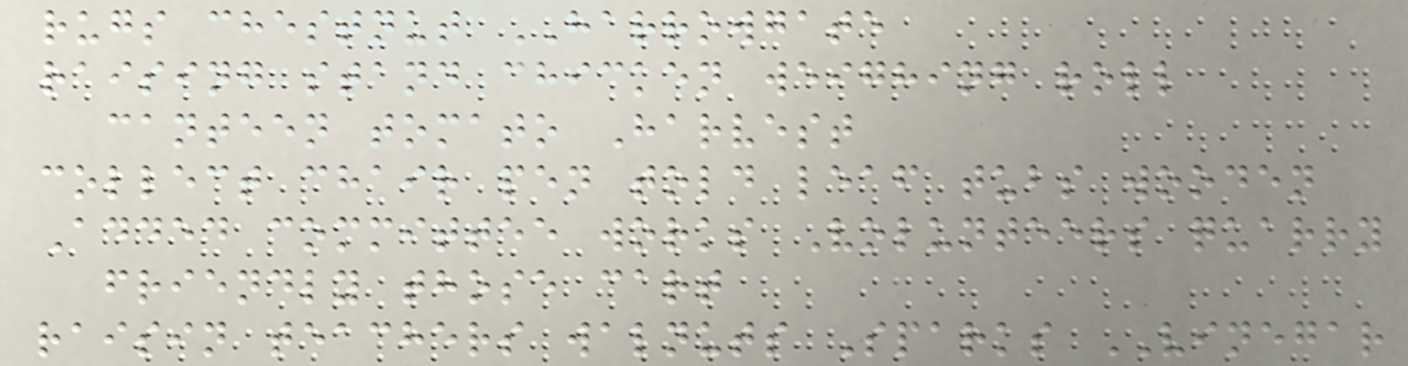rugs chestnut HARROWGATE
raising stand chicken weighing roll
canteen tomato Harvest
collect chair pen told leaf tubs wooden
Added committee works Volunteers quarry
friendly those cart
raisin teachers walnuts Sparks VINEGAR
